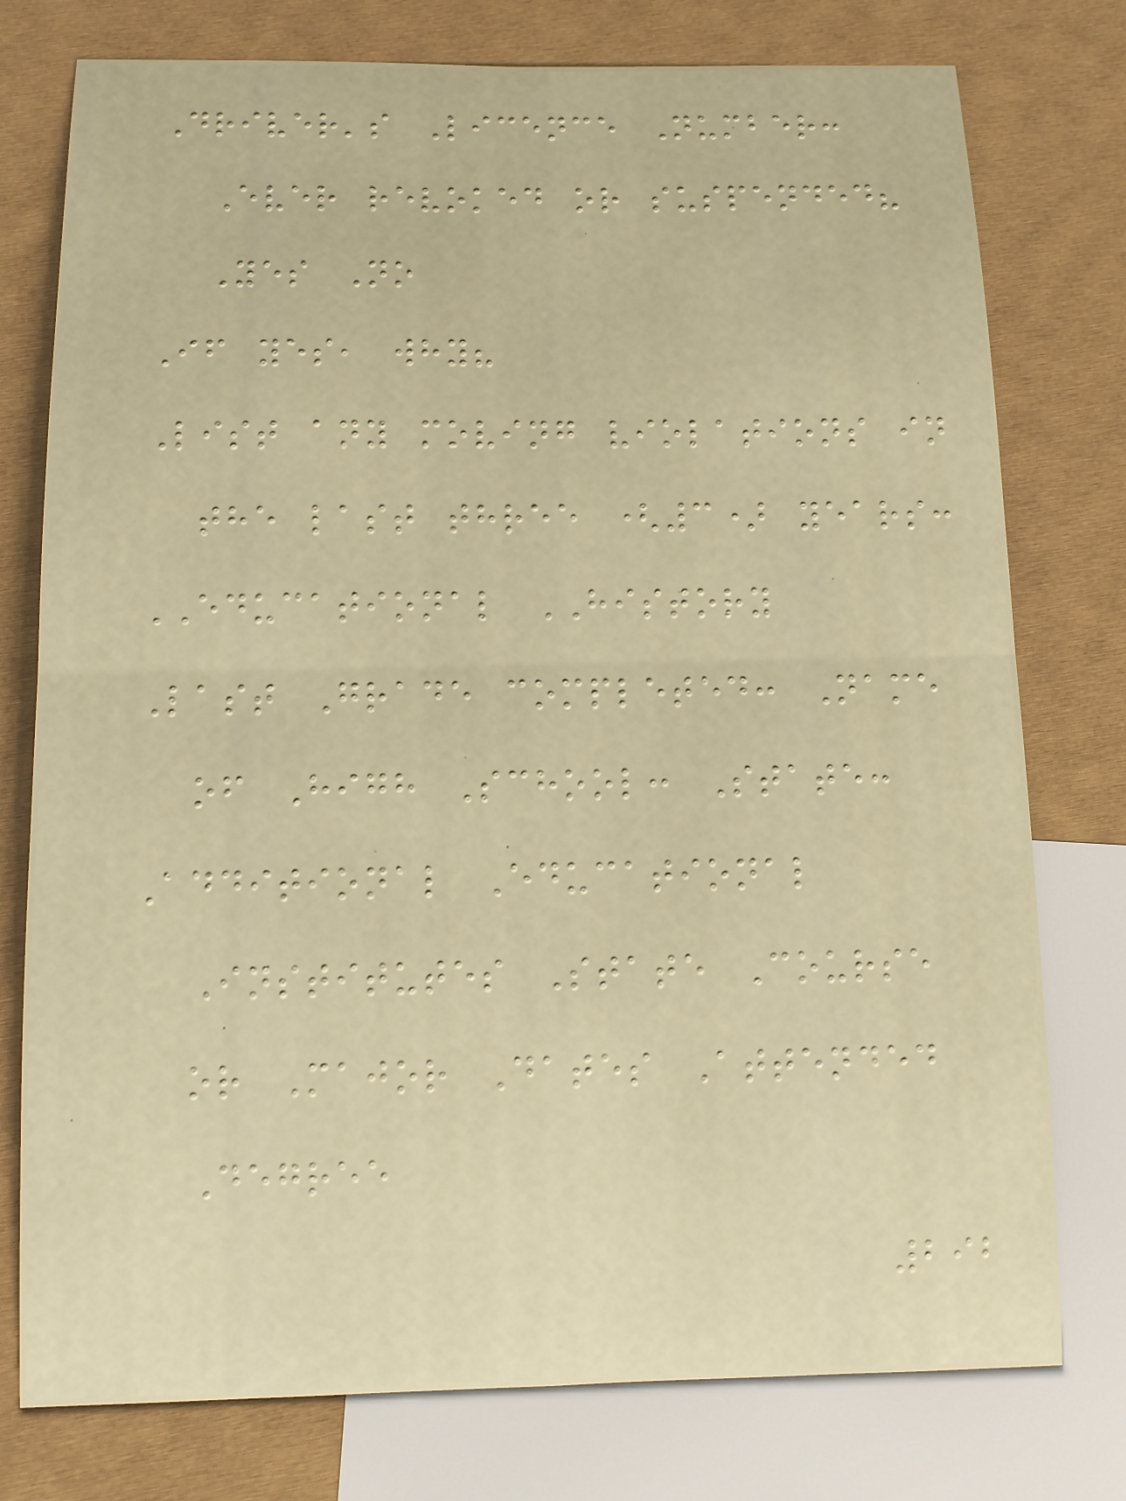Driver's Licence Number:
Ever revoked or suspended?
Yes No
If yes, why?
List any moving violations in
the last three (3) years:
EDUCATIONAL HISTORY
Last Grade completed: Name
of High School: State:
Additional Educational
Institutes State Course
or Major Dates Attended
Degree
292
